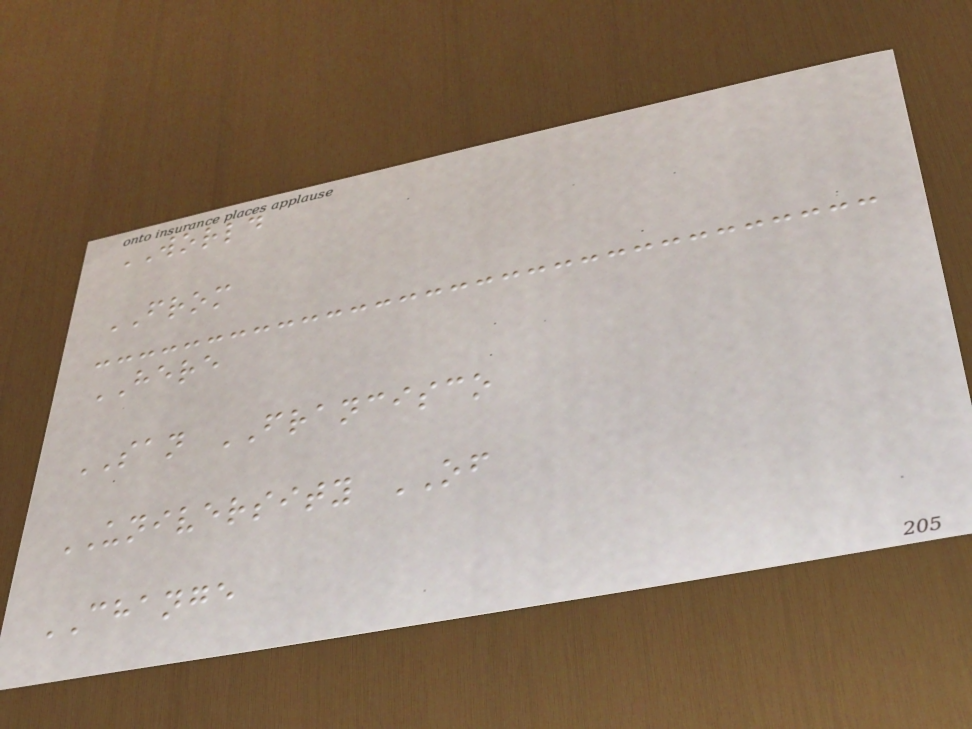WORLD
FROM
HERE
SAN FRANCISCO
UNIVERSITY OF
CHANGE
